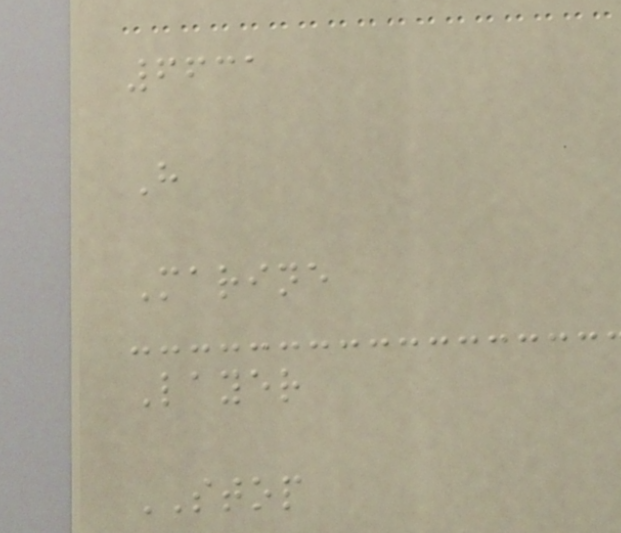6631
H
Marine
Layer
STOP
